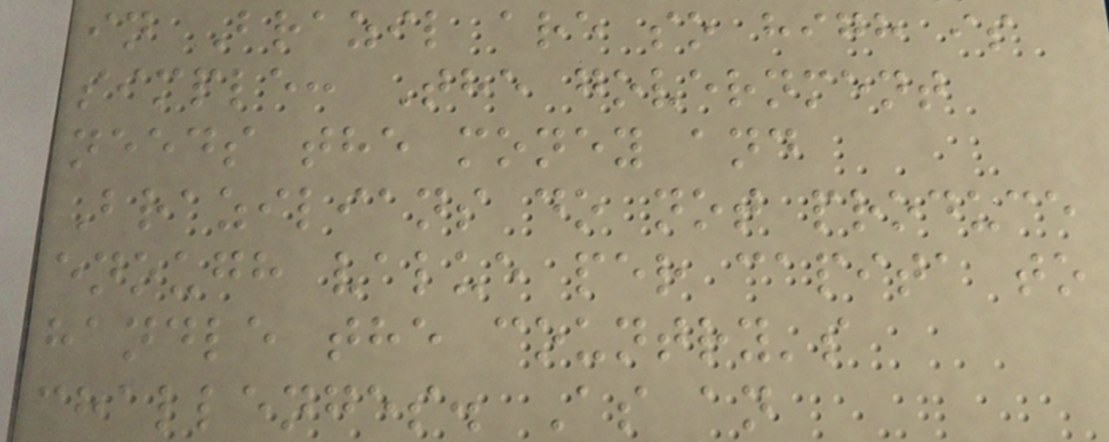in Brazil are so high is
simple: The government
needs the money and
Brazilians do not produce
enough value per capita to
handle the country's
challenges. As an
